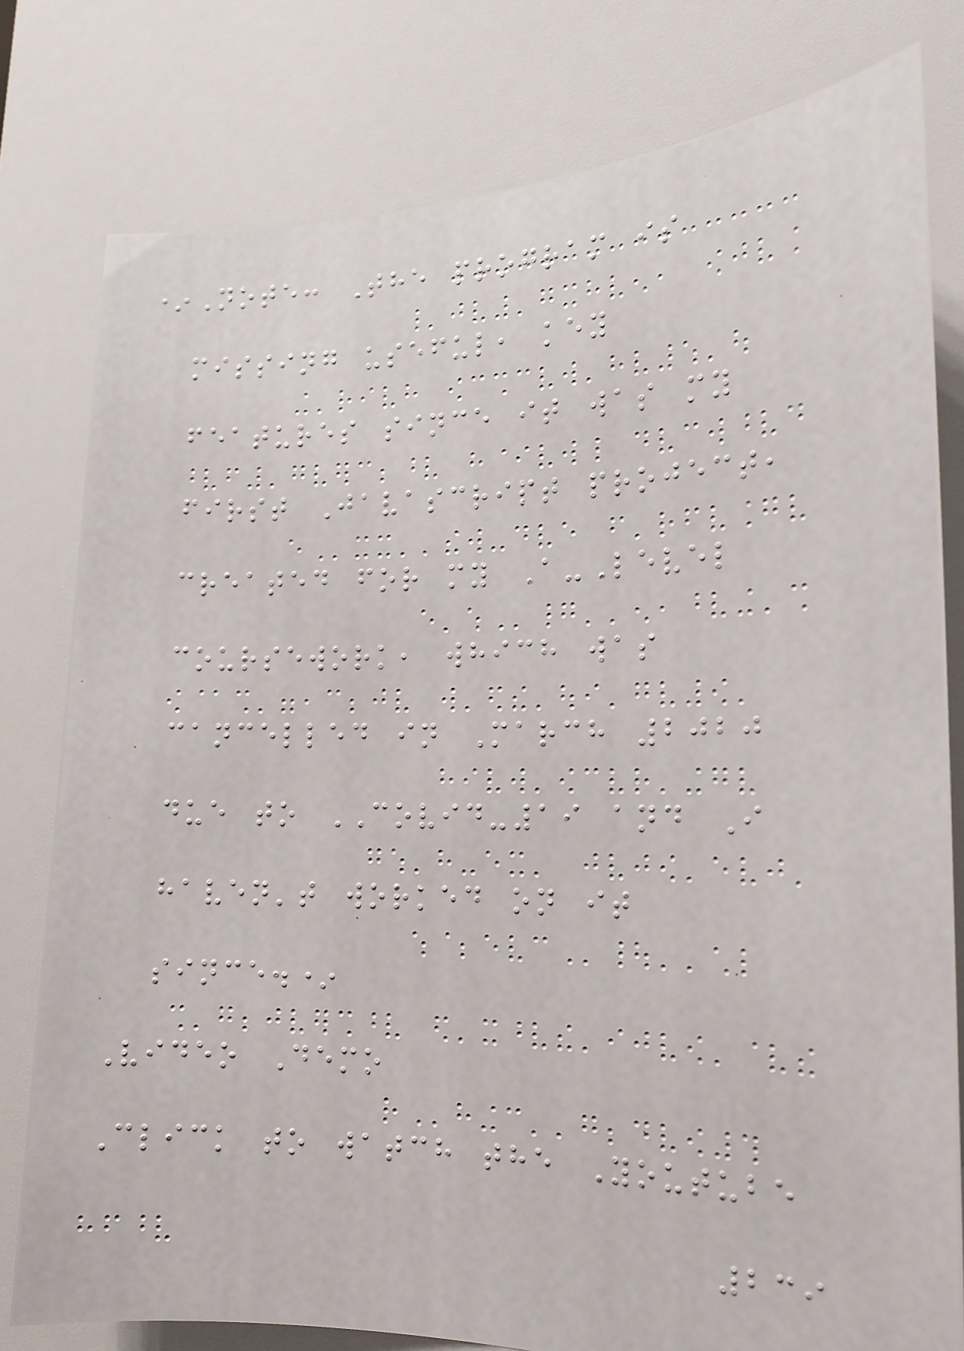*Note: The program is
missing useful, key
features since it was my
first Javascript project,
created for my A-Level
coursework, which was
cancelled in March 2020
due to COVID-19 and I
haven't worked on it
since.*
Video Demo
Click to watch the Youtube
239
